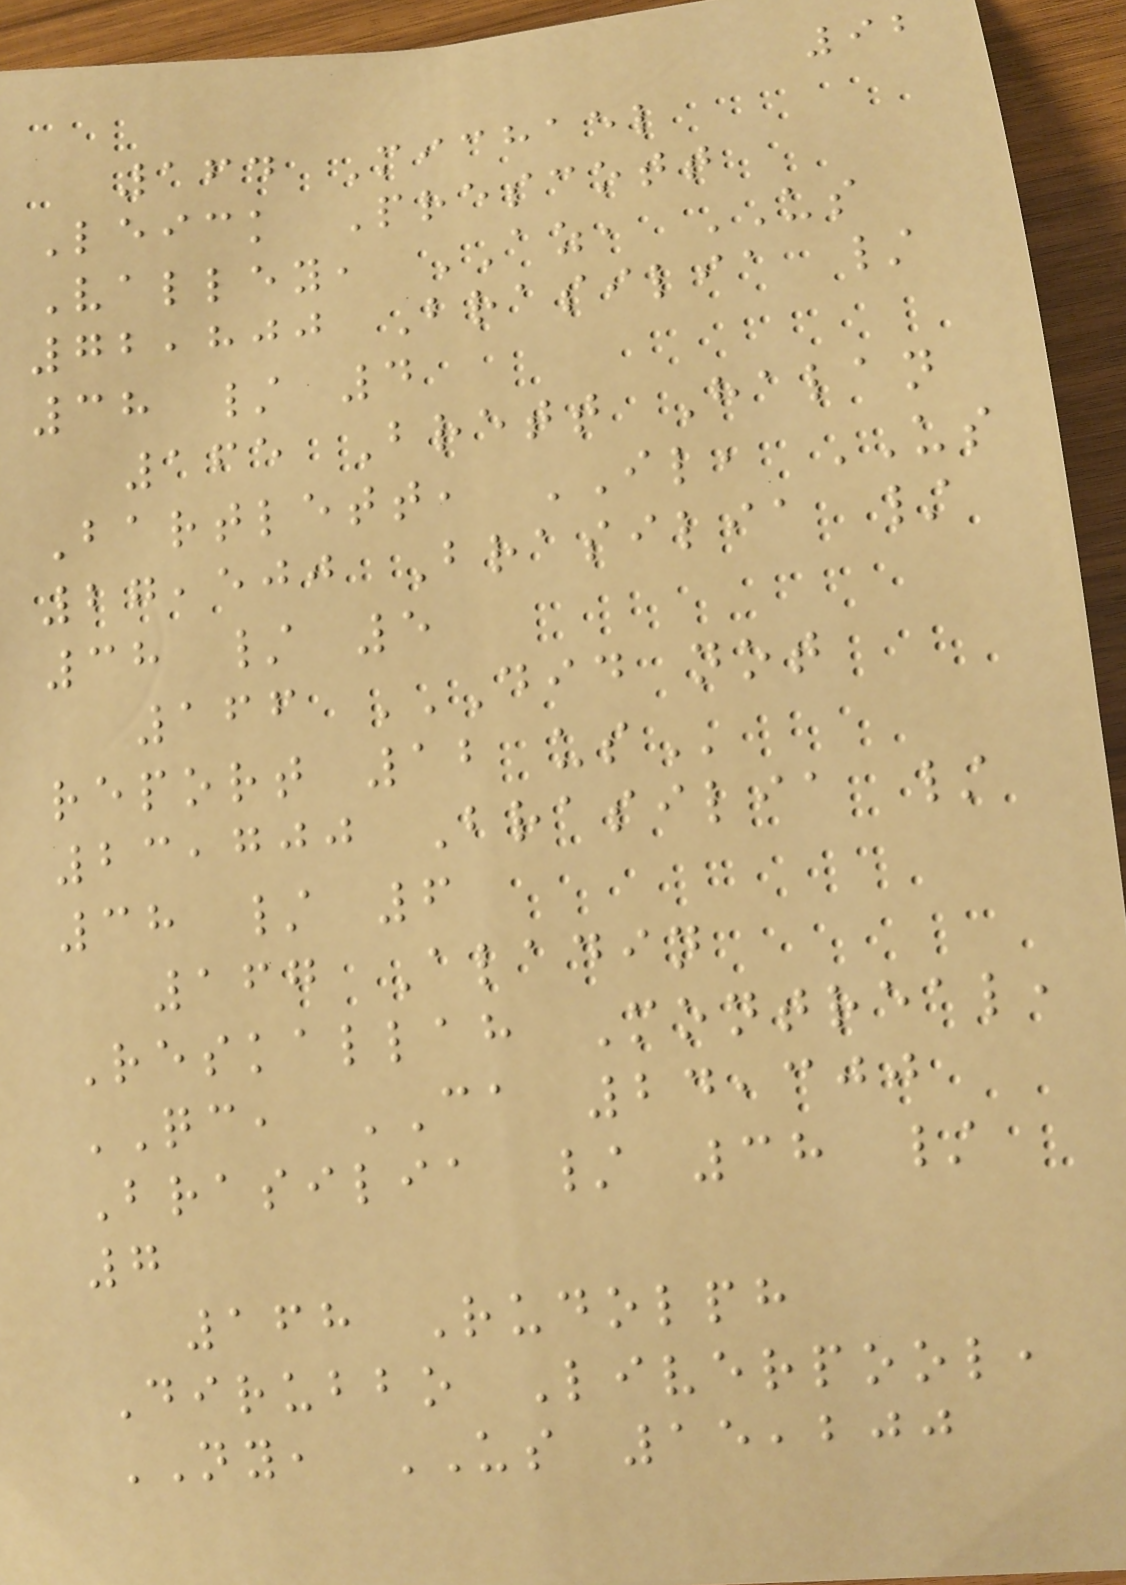92
164 Michael
Leick Prescott
Valley, AZ, US
72,800 Brasilia /
38 / 4
165 Brett Halan
Bartlett, IL, US
27,500 Brasilia /
38 / 5
166 DID NOT
REPORT 12 US
23,700 Brasilia /
38 / 6
167 Aladin
Reskallah Montreal,
QC, CA 24,300
Brasilia / 38 /
7
168 Rudolph
Dirubbo Liverpool,
NY, US 15,200
